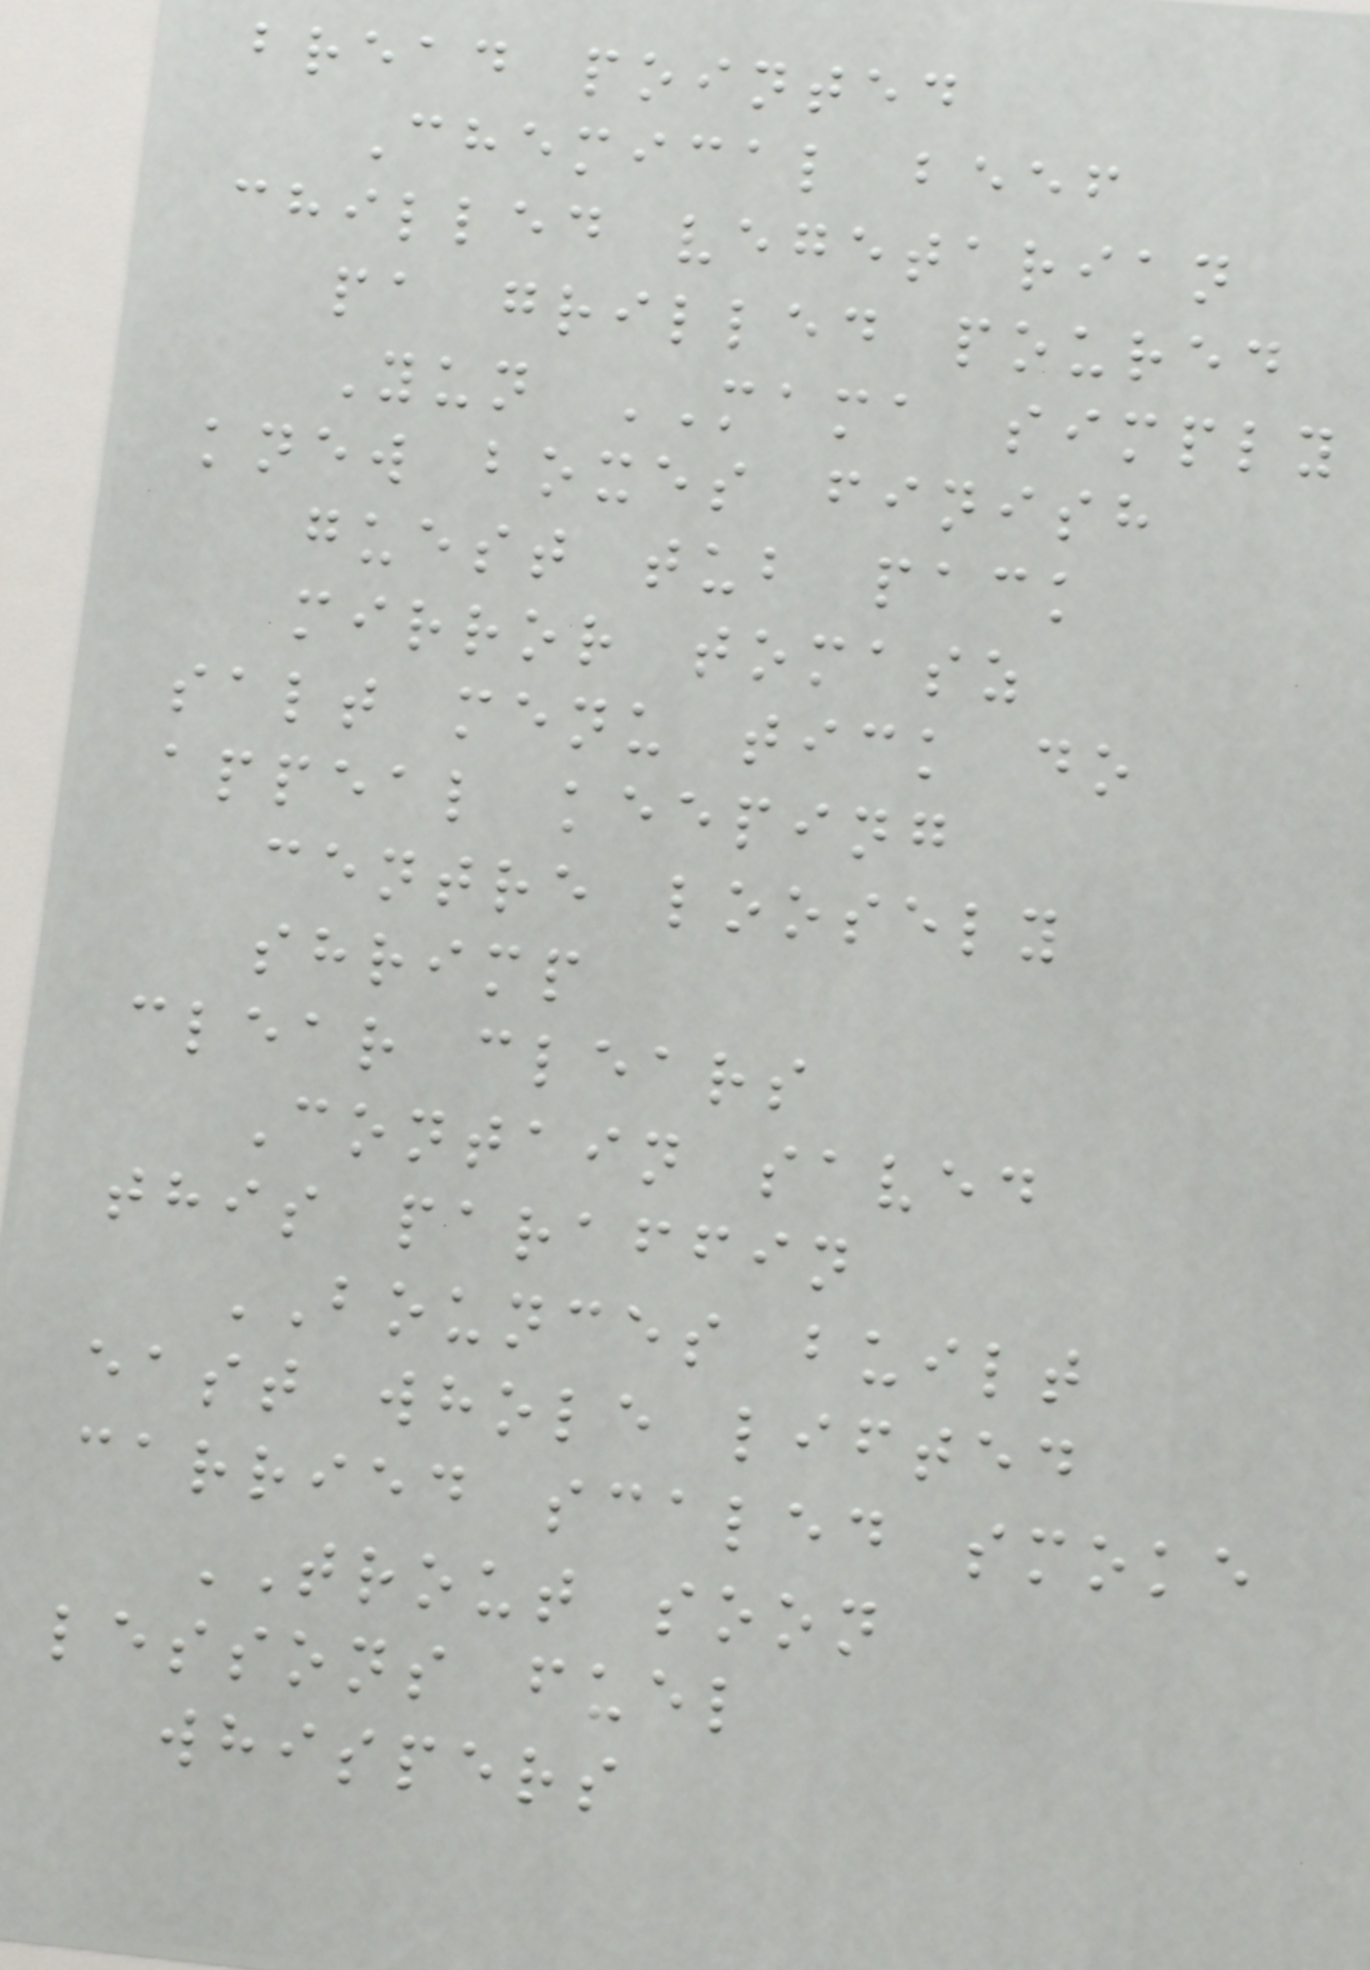bread pointed
Chemical beef
chilled vegetarian
pa grilled poured
Yun MAMA simply
knew boxes finish
guest tub pack
mirror tomasz
salt menu tick do
appeal keeping
centre loosely
shrimp
clear clears
Contain saved
this paraffin
BOUNCES built
east whole lifted
carried scaled smoke
TROUT soon
lessons fuel
whispers
